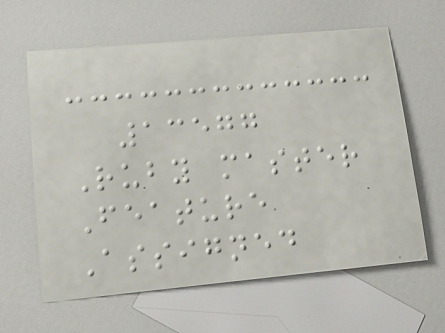13577
Ruby master
Feature
Assigned
